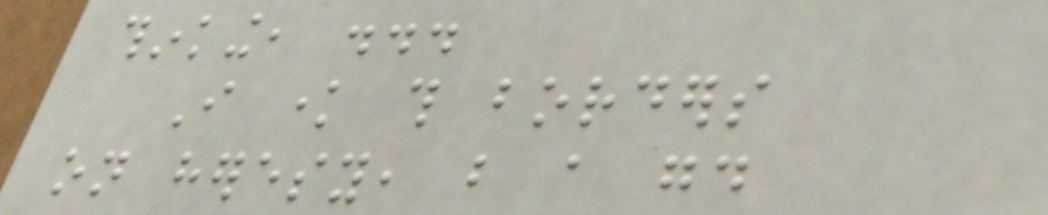thinking, ...
I know this borders
on heresy, but a good
